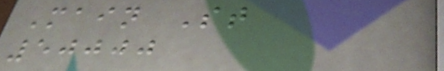Main St
50000
